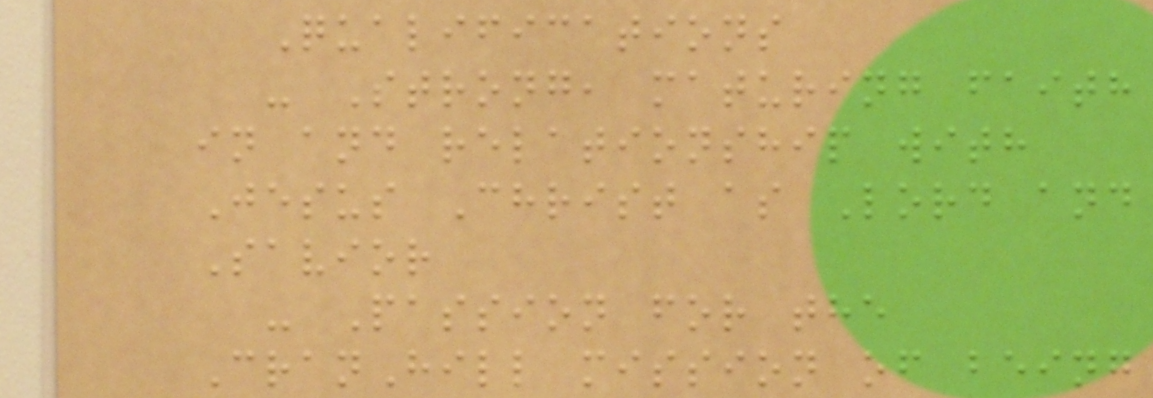Qualifications
- Strong, maturing faith
in and relationship with
Jesus Christ as Lord and
Savior
- Passion for the
CranHill mission of being
